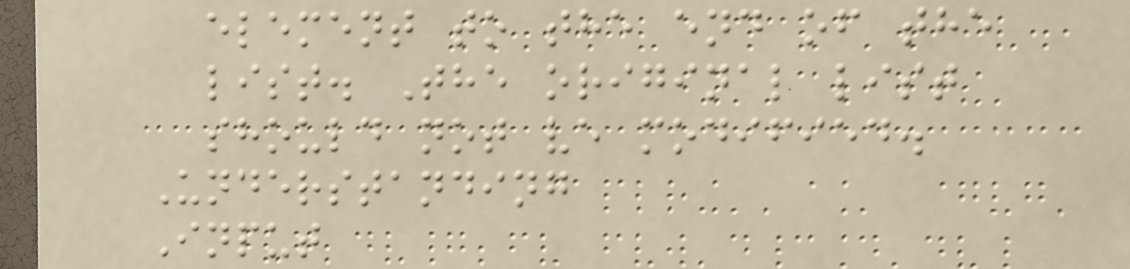element to the end of the
list. The original list
should not ve modified.
Understanding
Input
